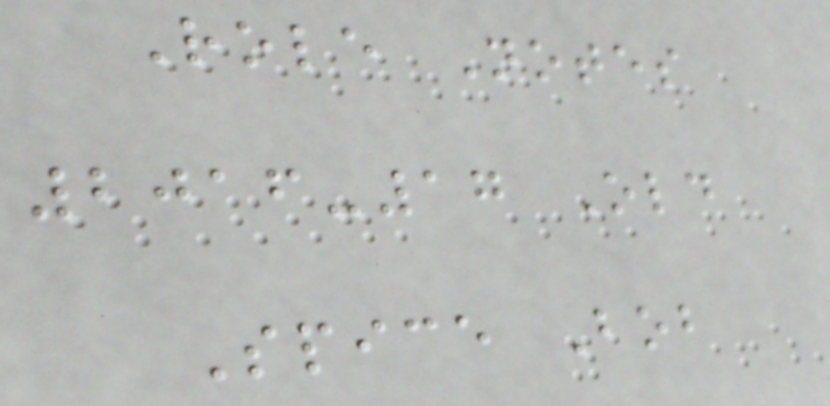Role Notes
2016-17 Old
Spice Bob
